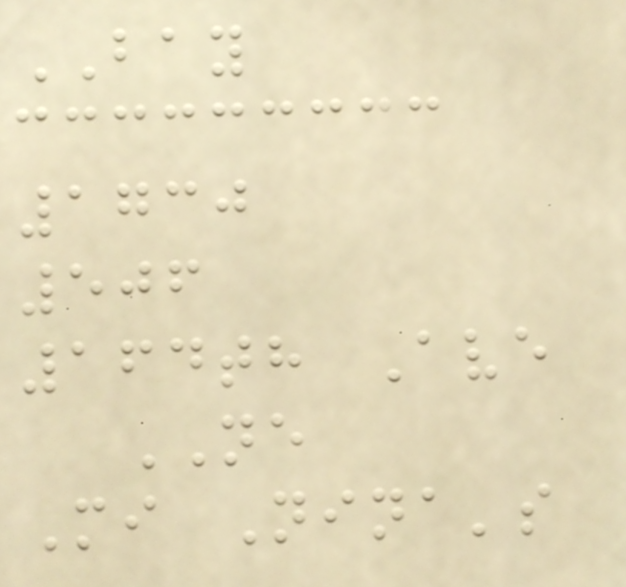BAY
1730
506
164th Ave
NE
Mi Nina's
